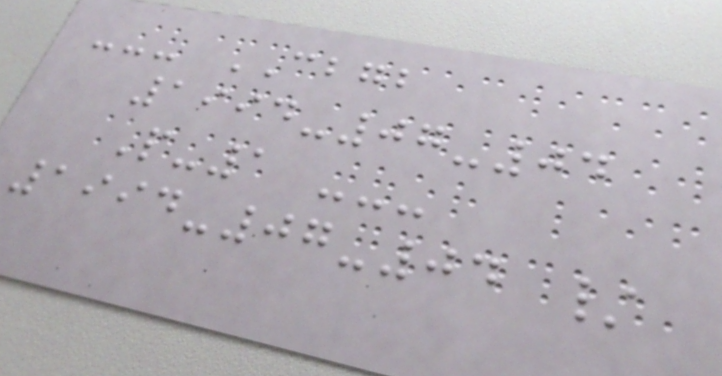--- CBGB
1994-07-04
P-1 ---
1994-07-04 /
